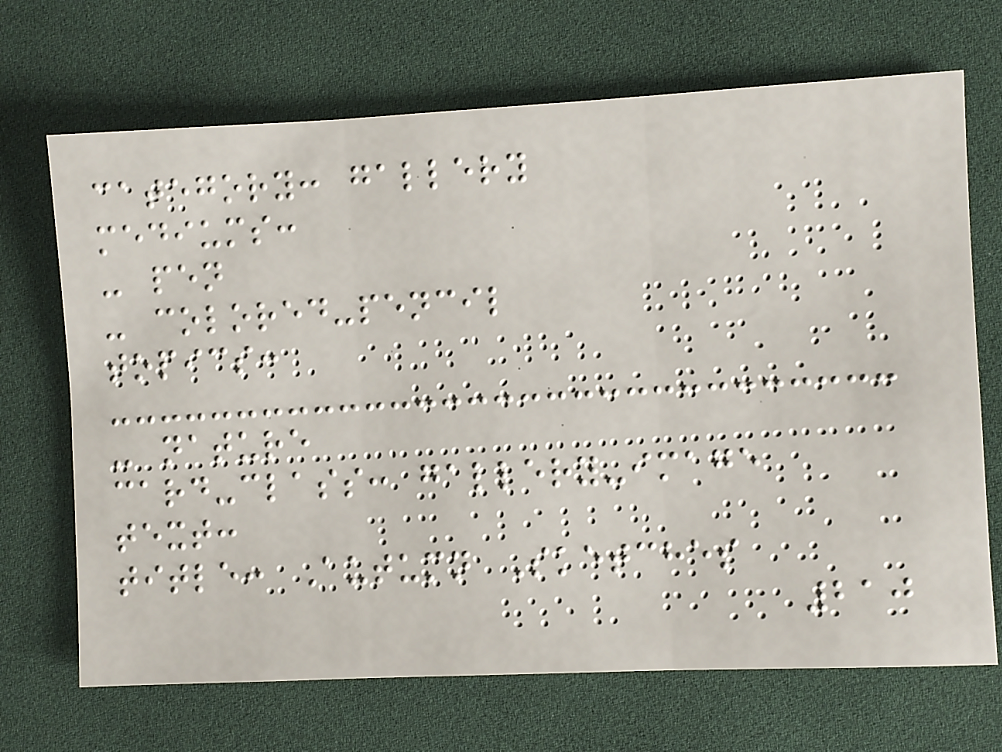category: gallery
mediums:
- pen
- colored-pencil
topics:
- nature
card-class: gallery-image
text:
title: Autumn Sketches
210
